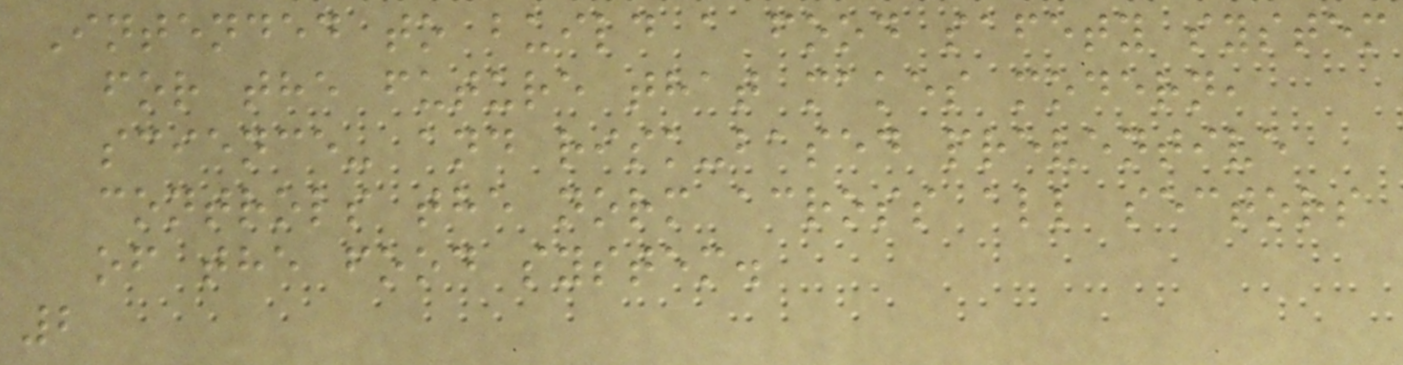Intended to build a food safety system
for the future that makes modern,
science- and risk-based preventive
controls the norm across all sectors
of the food system.
2
